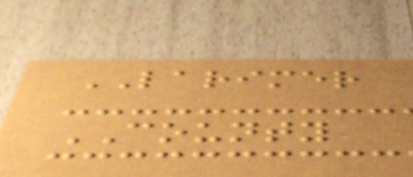LARIMER
COUNTY
